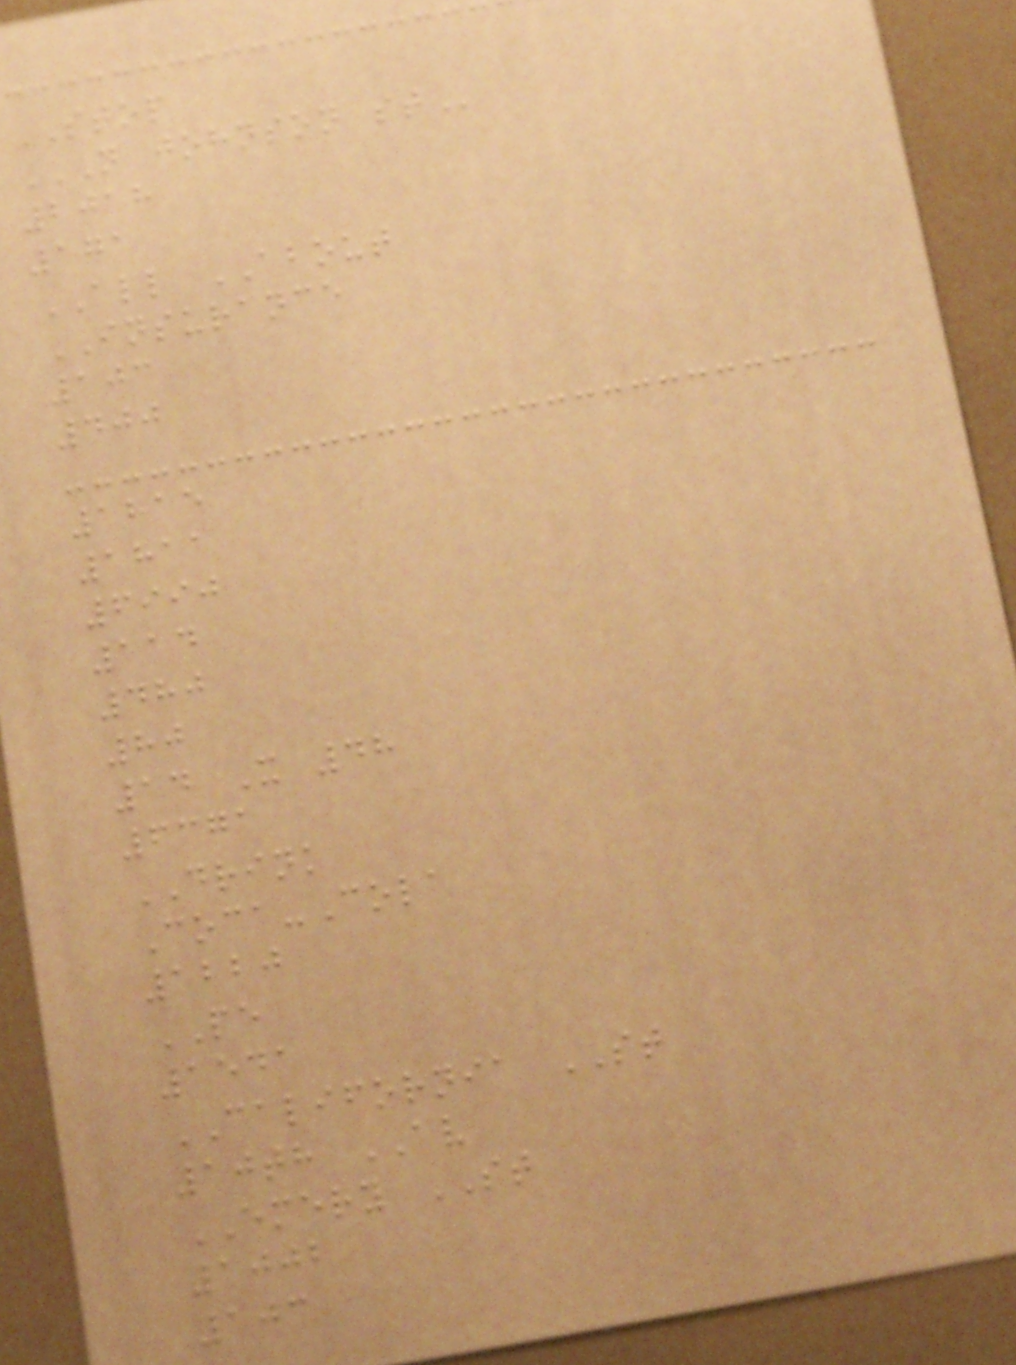STOP
N JOHNSON ST
2018
171
ALL ABOUT
INSURANCE
103
400
1815
1811
6990
114
480
80
14 X 48
6371
DRINK
Coca-Cola
1220
PE
1541
CALIFORNIA ST
10th AV
EMERY ST
1002
103
